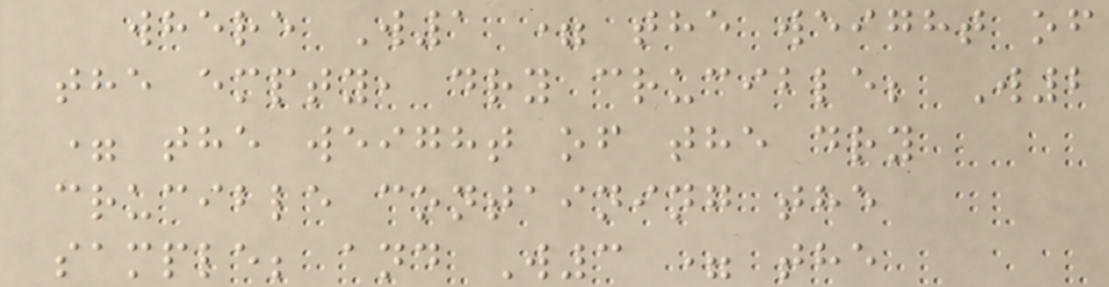where W1 = the weight of
the empty, dry crucible; W2
= the weight of the dry
crucible containing the
sample; and W3 = the
